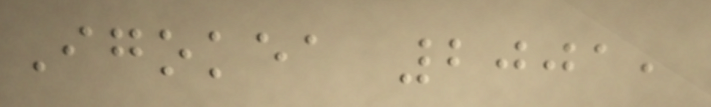Igokea 2001,
